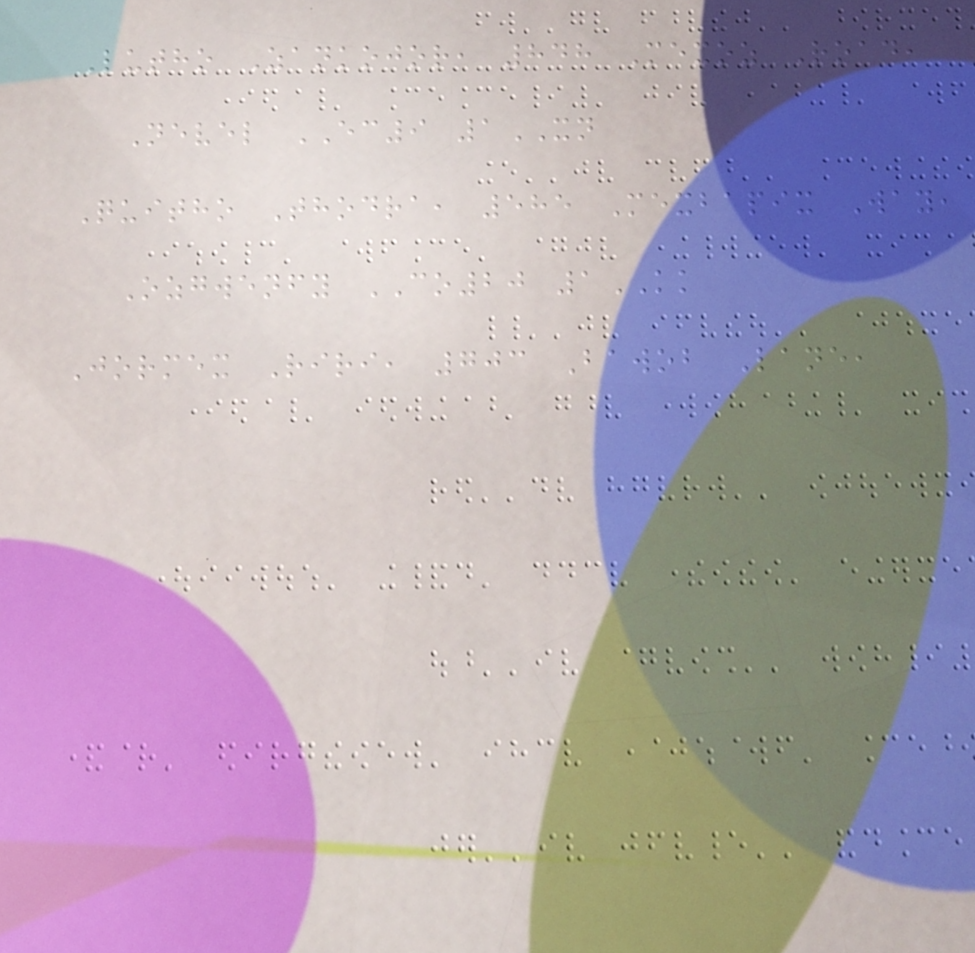Lutho Zankojor, 848 Mexoz Road,
Nevel EC9 1XN
Quitho Thodra, 585 Mexbapix Way,
Ozgwenfy CO20 1KK
Jormex Riri, 703 Bawob Lane,
